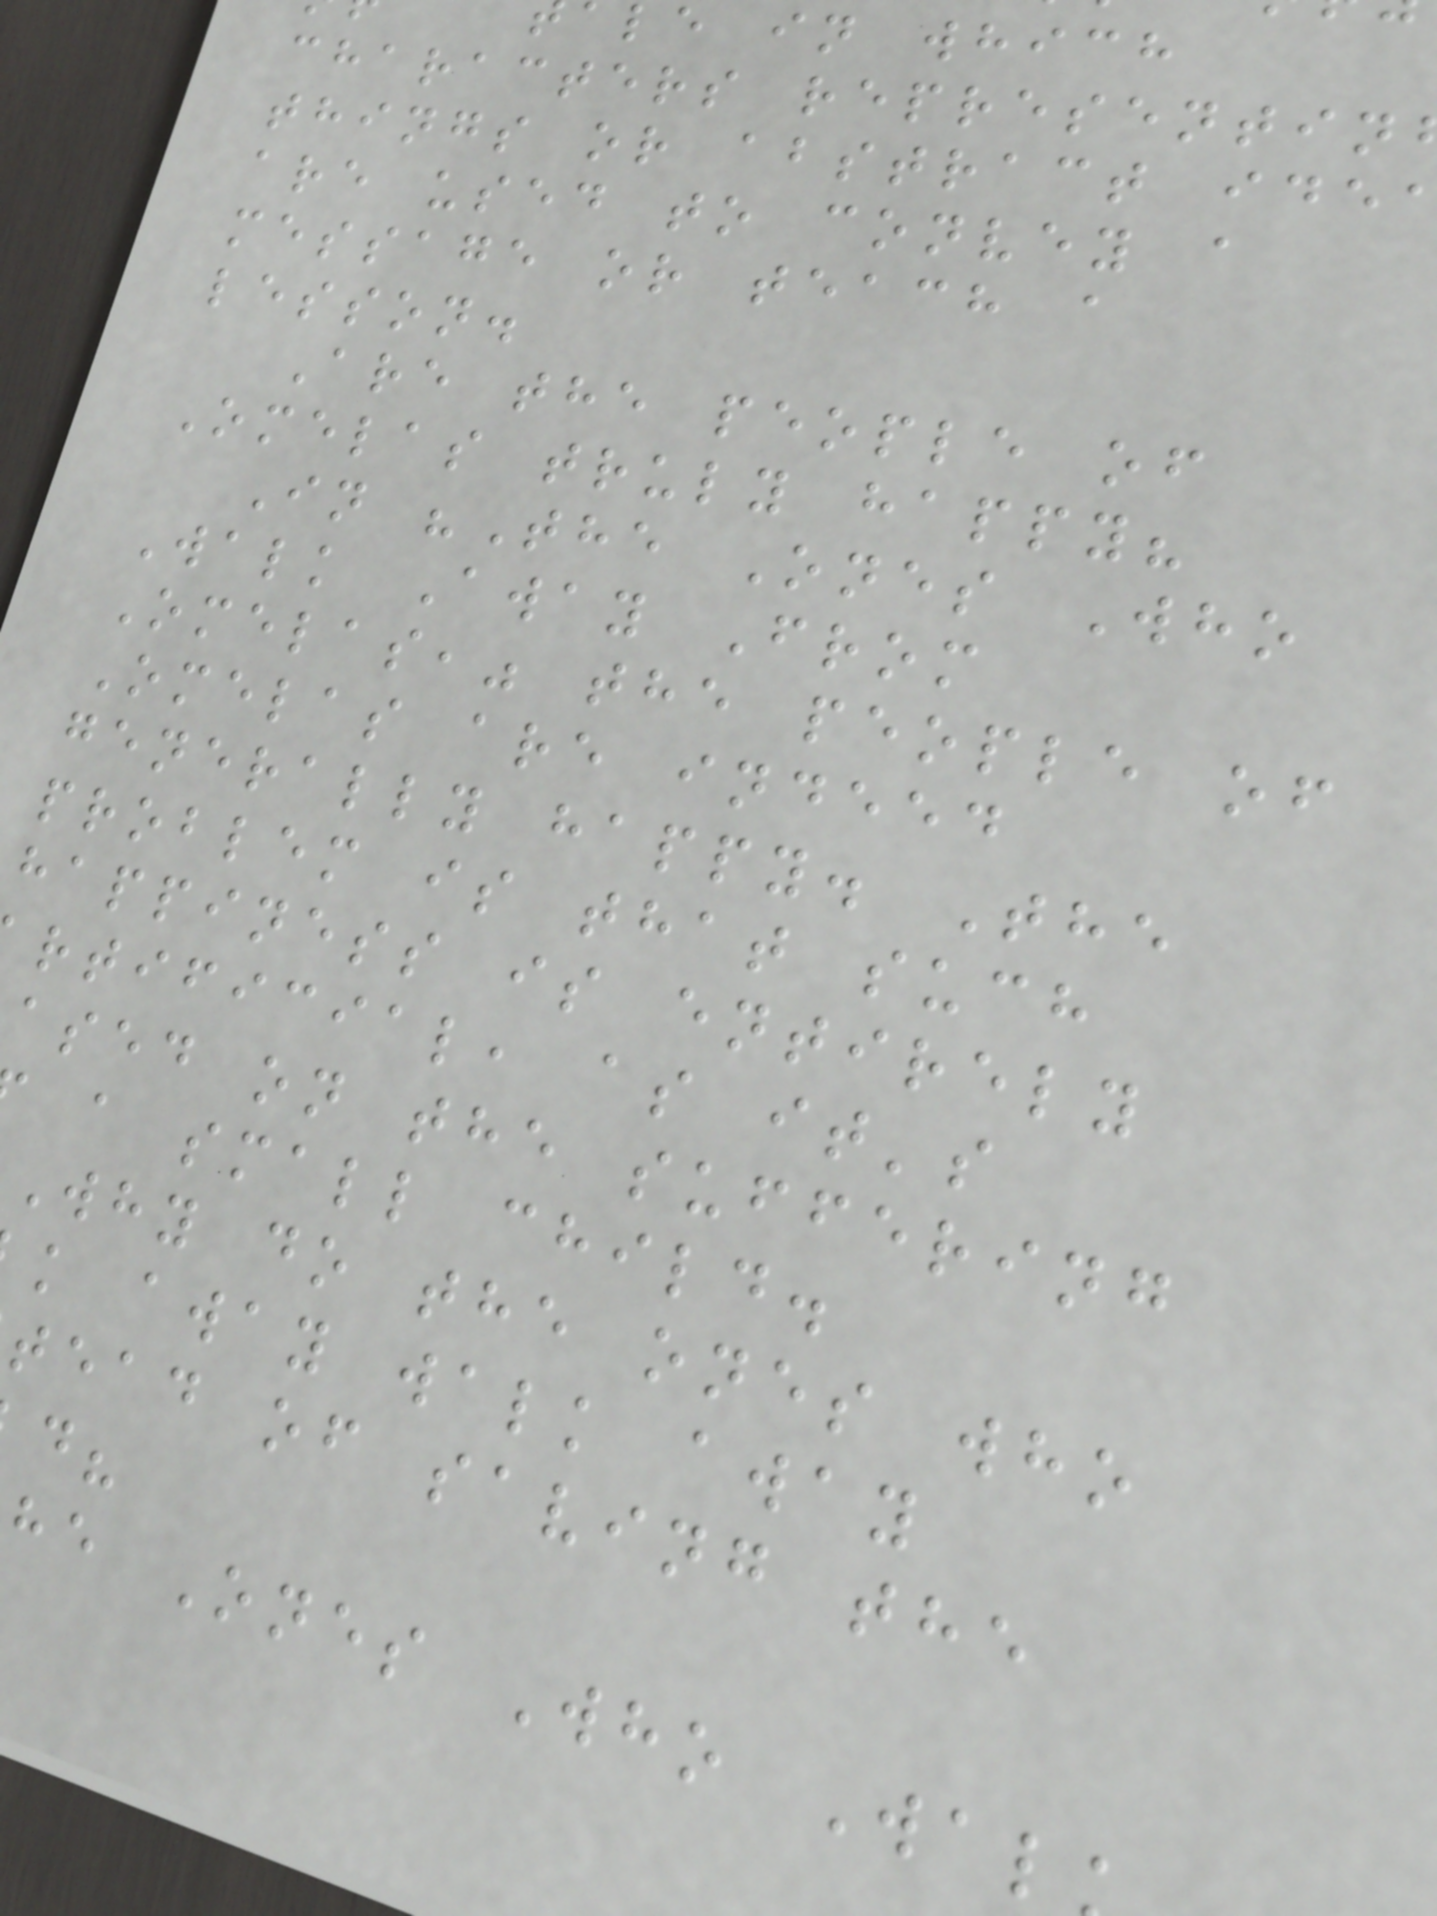le in which
characters representin
things or abstract ide
are used to convey a
message or teach a
lesson.
Are the people of
Omelas truly happy?
In "The Ones Who
Walk Away From
Omelas," the people of
Omelas are indeed
generally happy. The
problem is that such
happiness is entirely
rtificial, as it's
ased on the suffering
a small child.
Why do the ones who
k away walk away
tead of saving the
he Ones Who Wal
